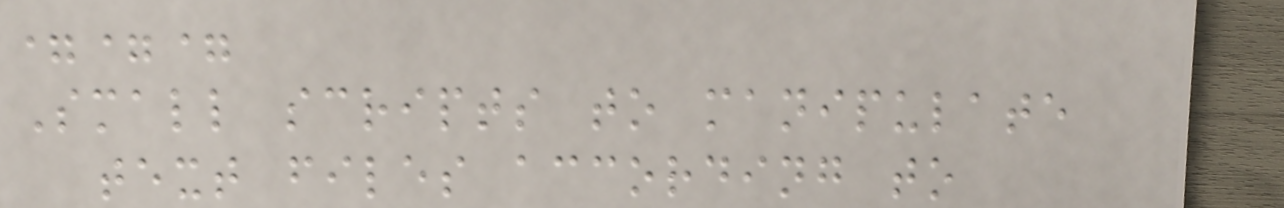===
Small scripts to manipulate
text files according to
